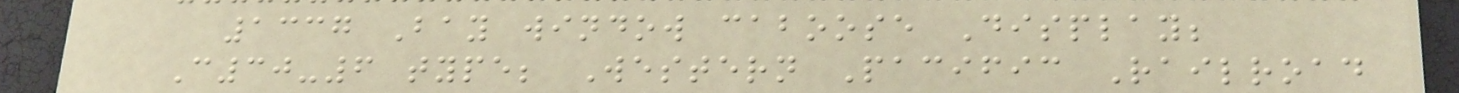1337 Bay window caboose Display;
C30-6 type; Western Pacific Railroad
